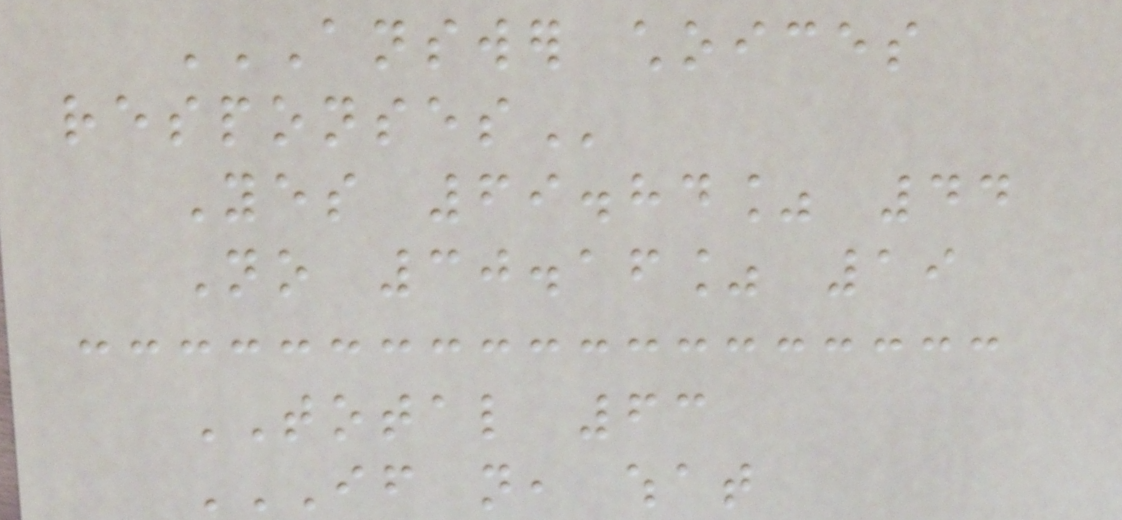ANSWER CHOICES
RESPONSES
Yes 69.84% 44
No 30.16% 19
TOTAL 63
IF NOT, WHAT
